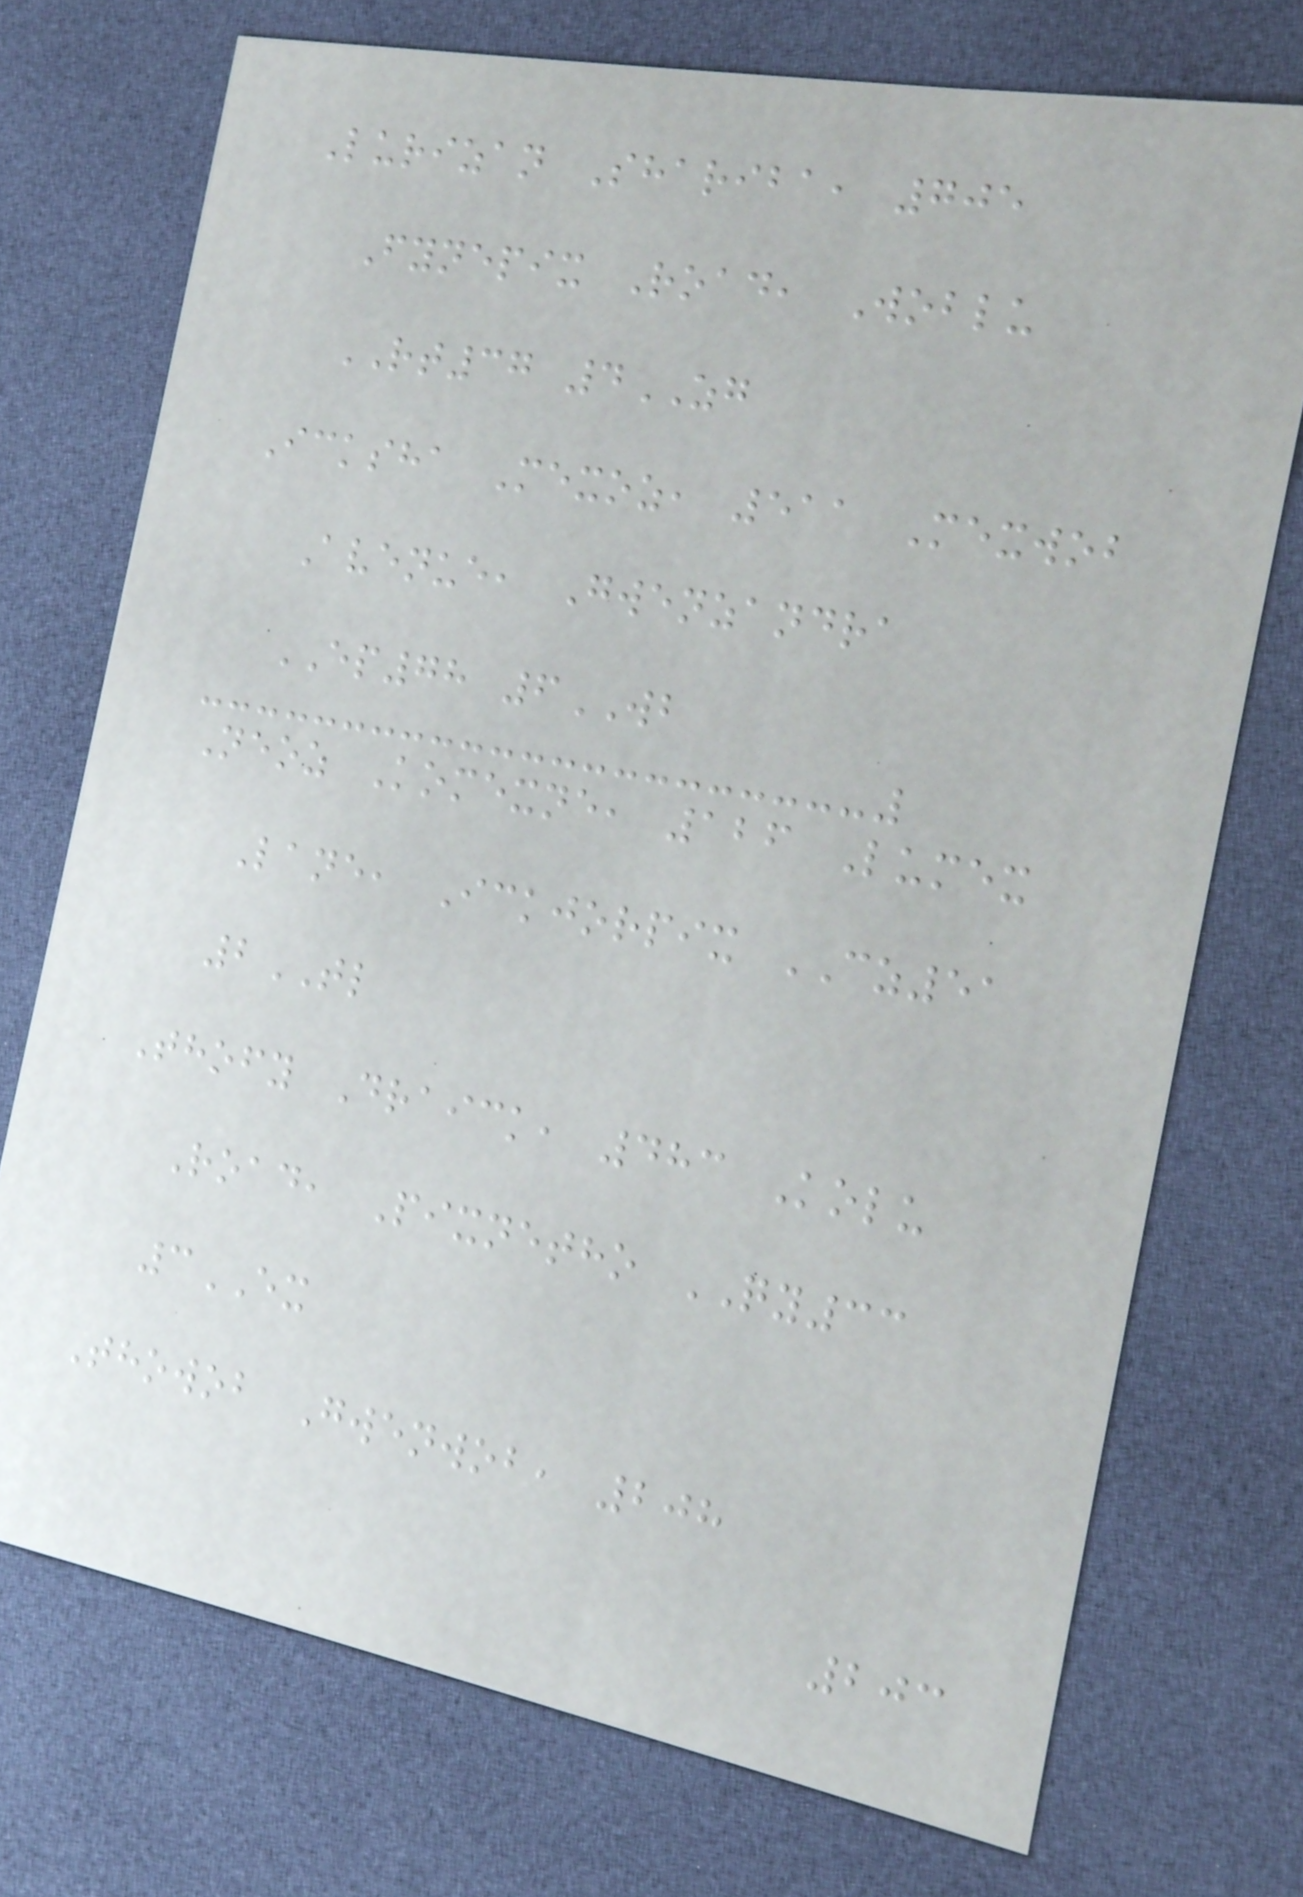Lurizan Shariba, 705
Fynepix Road, Woblu
RT37 4ZG
Icksha Mexoz, 511 Mexwob
Avenue, Gwenzandra
EP78 6WB
Neoz Komexne, 126 Lumex
Lane, Ickjorpix CZ51
2TL
Thofy Draick, 483 Kolu
Road, Pixnetho QY33
3EX
Thowob Gwenwob, 208
203
